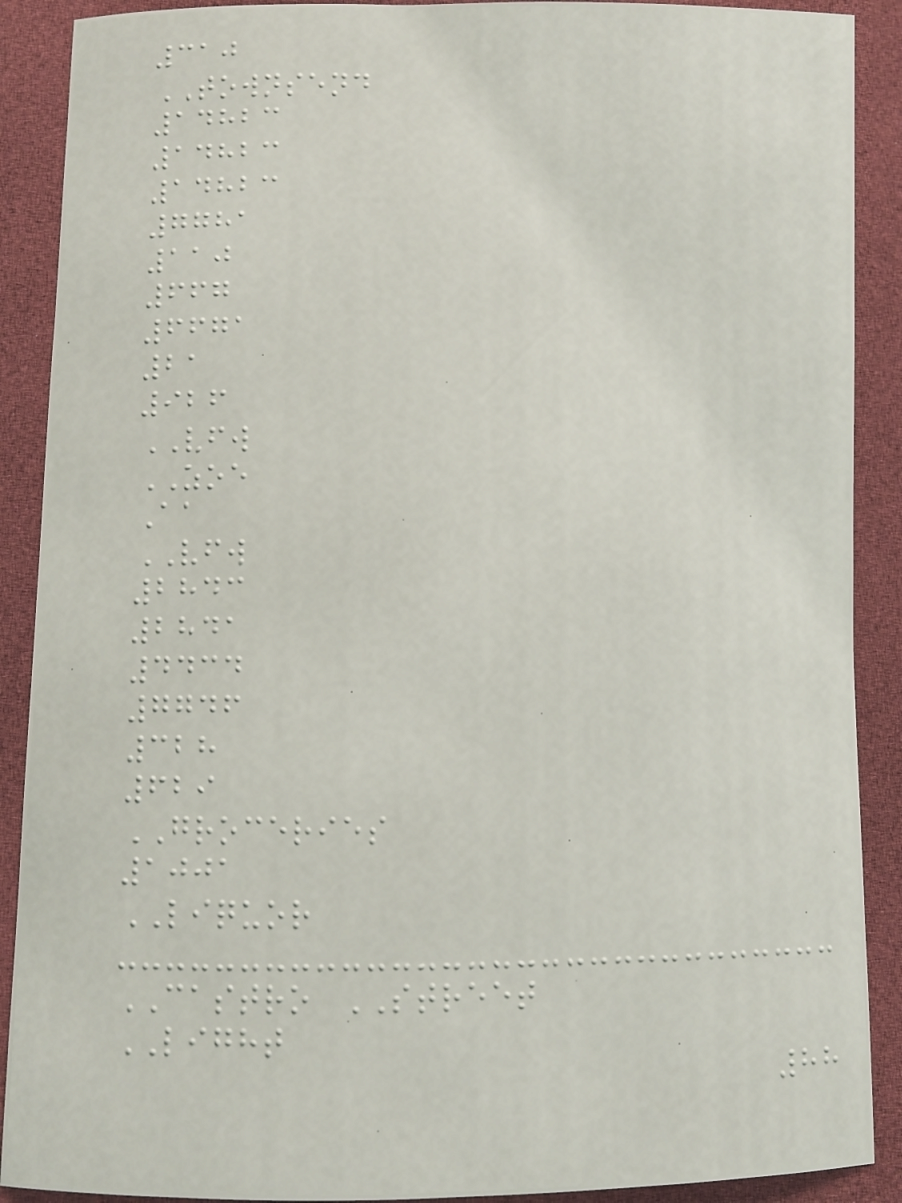310
TOWNSEND
14823
14823
14823
7781
110
667
6671
21
926
VFW
ZOE
Aa
VFW
2843
2841
4434
7746
328
629
GROCERIES
1001
LIQUOR
CASTRO STREET
LIGHT
88
